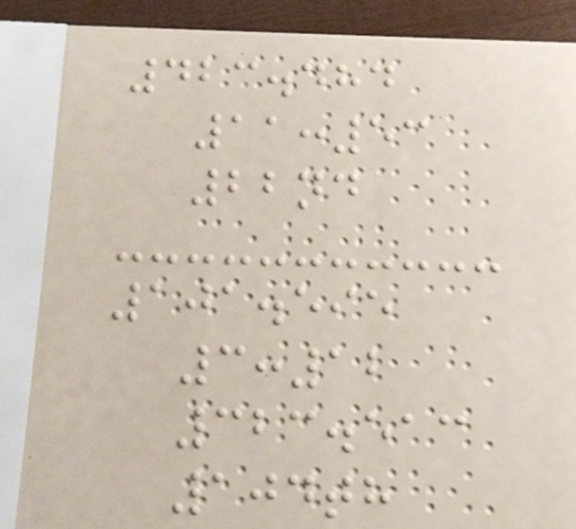423.484
11:53
22nd
101.595
3:12
323.513
104th
